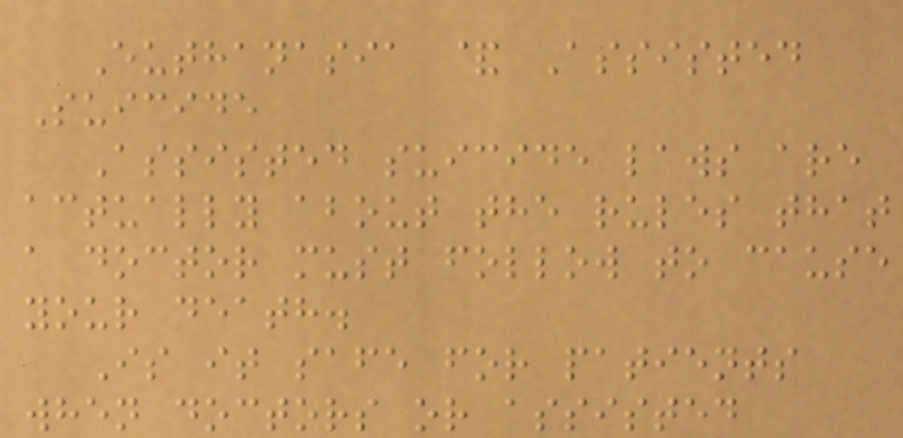Euthanasia & Assisted
Suicide
Assisted suicide laws are
actually about the rules that
a doctor must follow to cause
your death.
Is it safe for patients
when doctors or assisted
